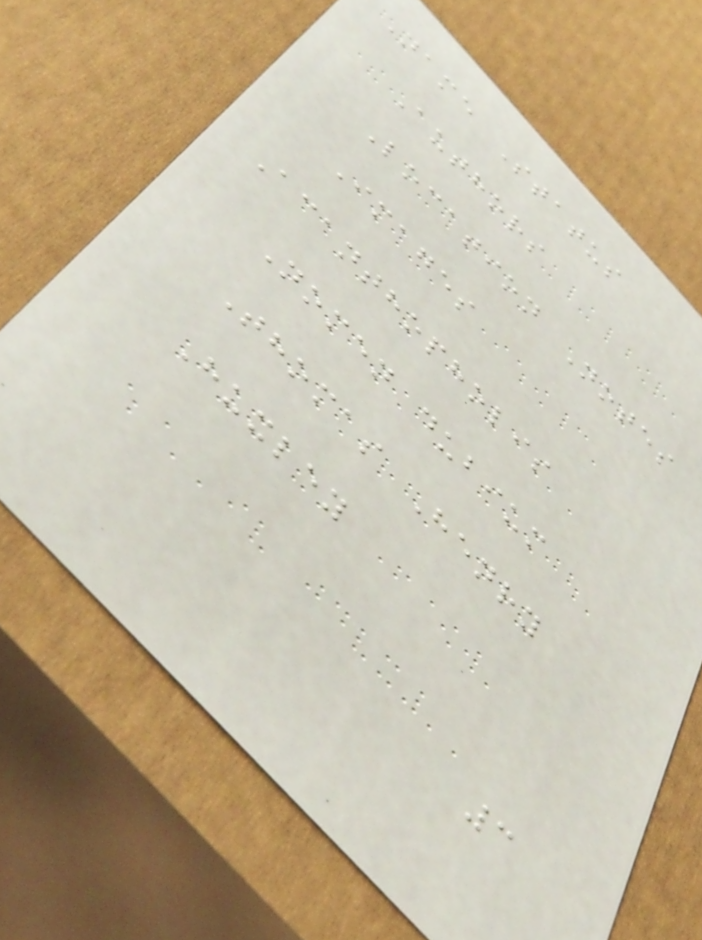Name Status
Authors
Location Notes
Images
Acanthopholis
Nomen dubium
Thomas Henry
Huxley
3
